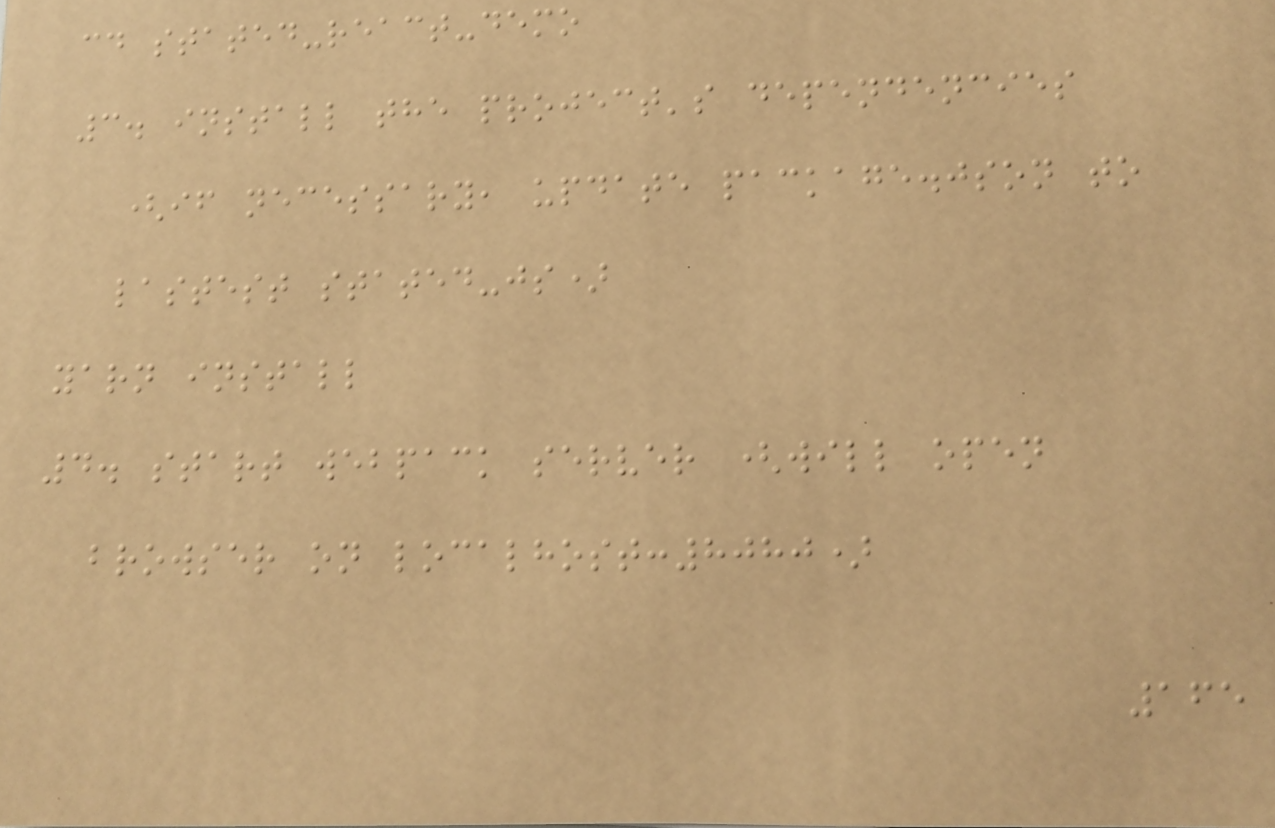cd stated-react-demo
3. install the project's dependencies
(if necessary, update package.json to
lastest stated-js)
yarn install
4. start webpack server (will open
browser on localhost:8080)
165
